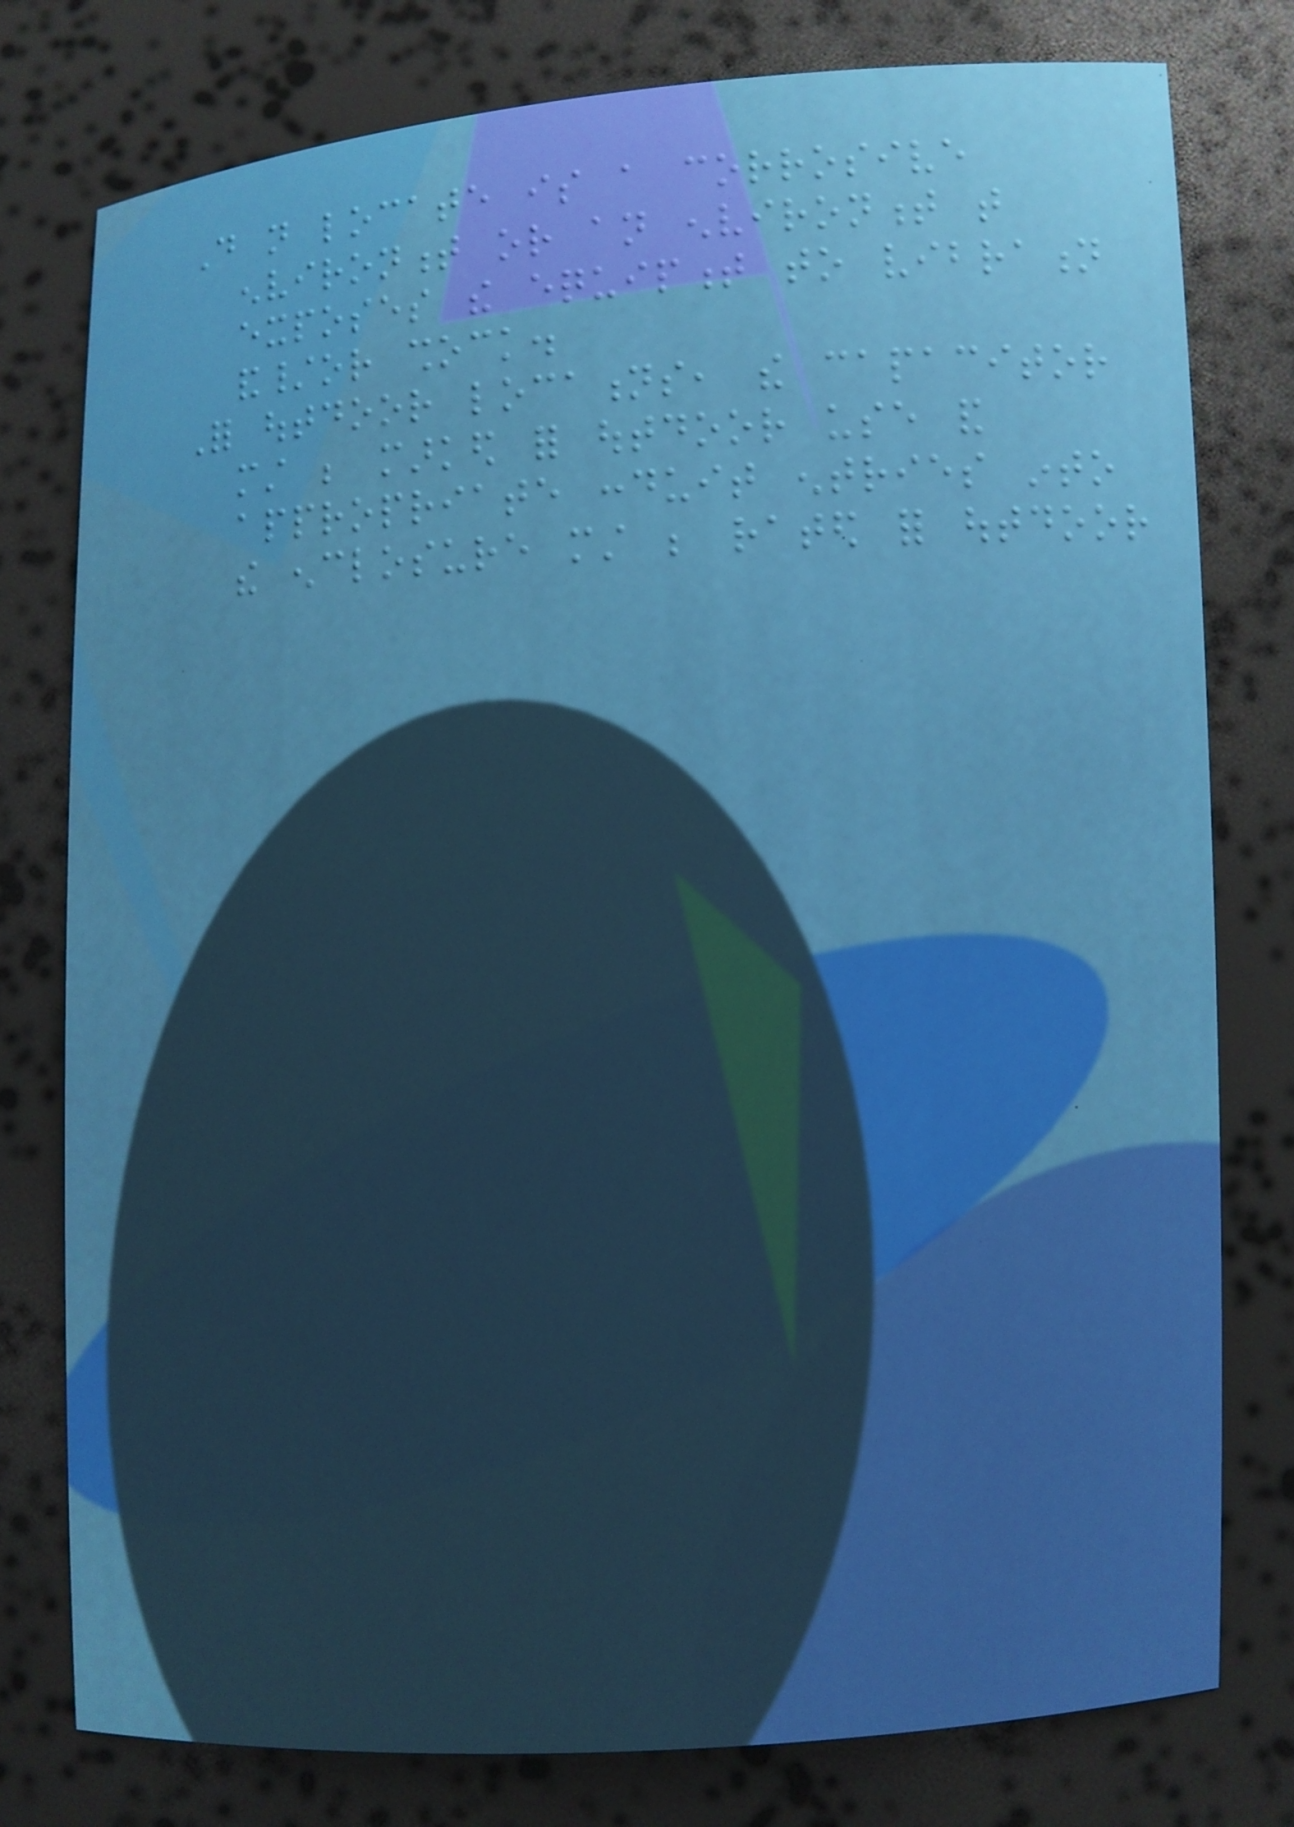Do not locate is a corrosive
environment or an environment that
exposes the equipment to vibration
and/or shock.
For outdoor locations, the capacitor
must be marked for outdoor use and
appropriate conduit entries into
the enclosure must be rated for outdoor
